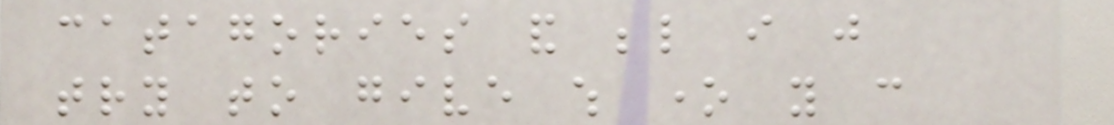catagories and below i just
try to give which one you can
